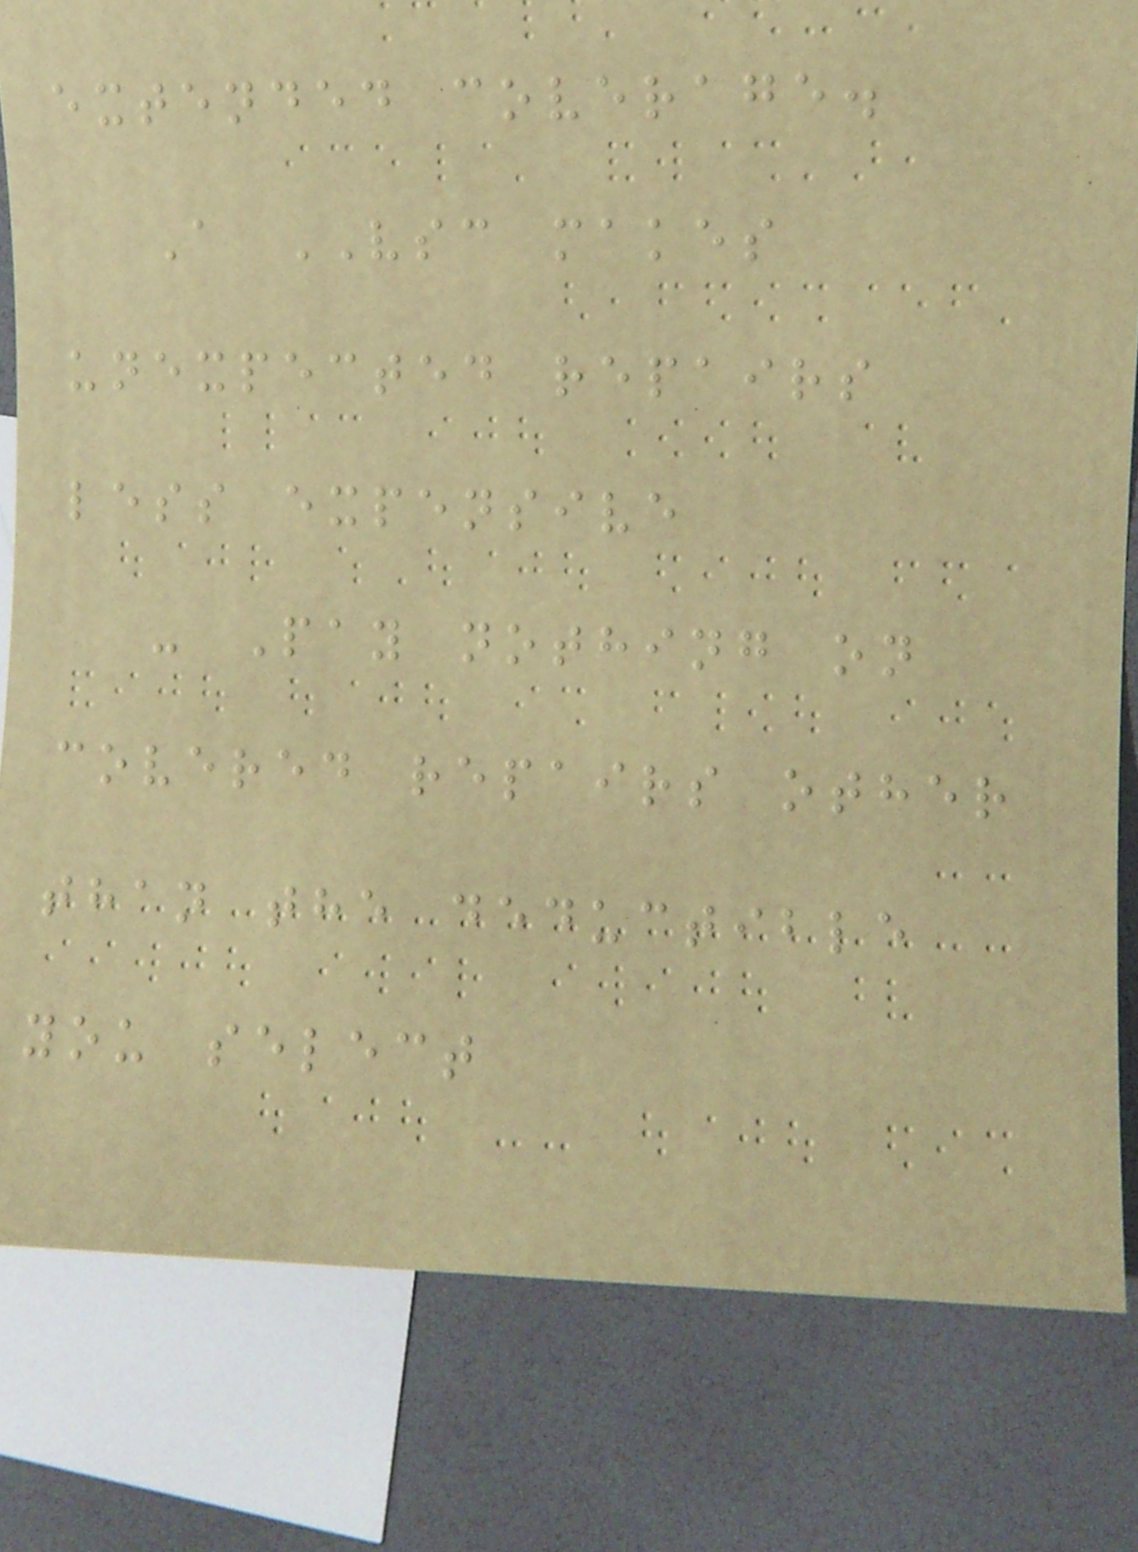extended coverage.
A VSC makes
unexpected repairs
less expensive
- Pay nothing on
covered repairs other
than the deductible
you select
